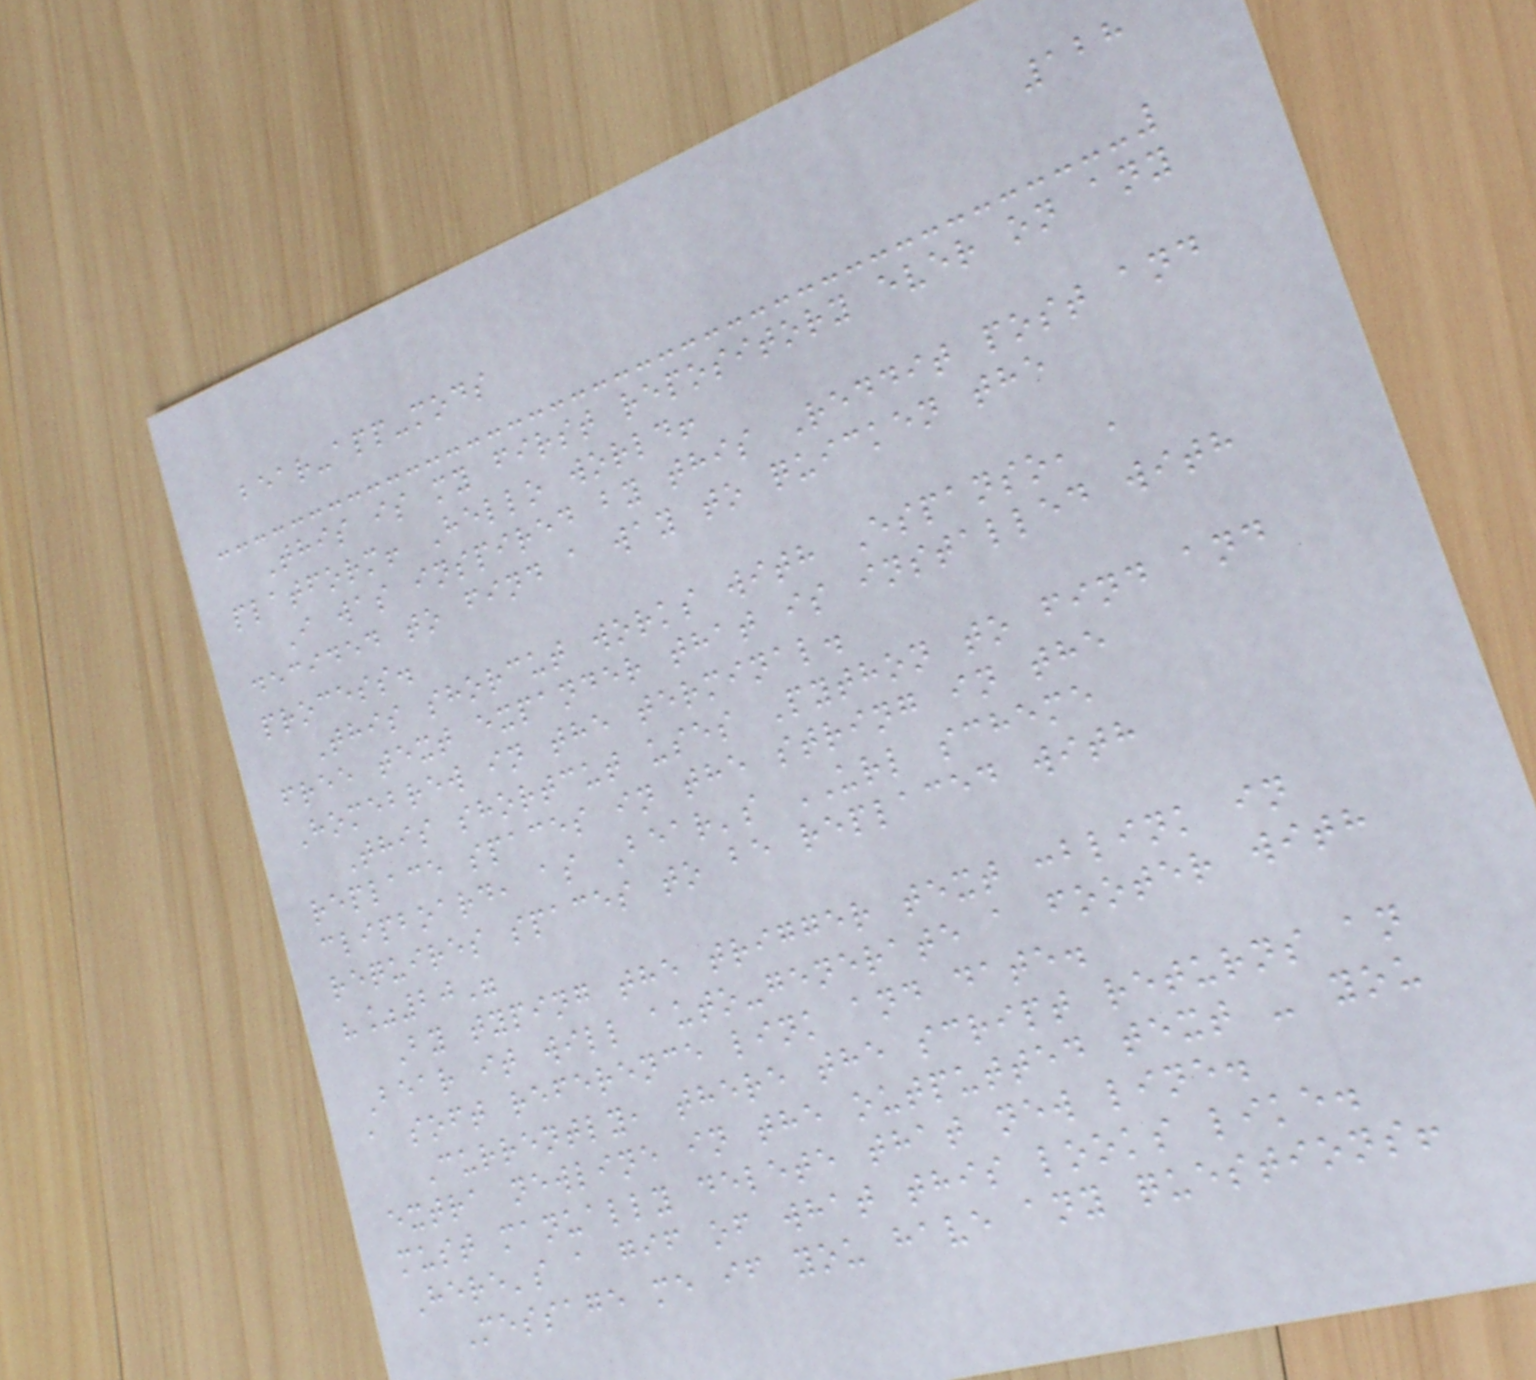128
bear-app-mods
This is my first repository ever on any
platform! Hello world!
I was inspired by this Reddit post and
decided to find a way to quicken the
process.
This shorcut works with Espanso, a
free text expander that is installed with
Homebrew in the terminal.
This shortcut uses Python to find and
replace spaces in the string in the
clipboard, as Bear's URL scheme
requires spaces to be replaced with
"%20"
By typing the trigger text :blink in
Bear it will auto-generate a footer with
a soft reference link and date.
Currently, there the script returns an
extra newline in the outputted text - you
must manually delete that new line.
Here's a gif of what this looks like.
Message me if you have any questions!
